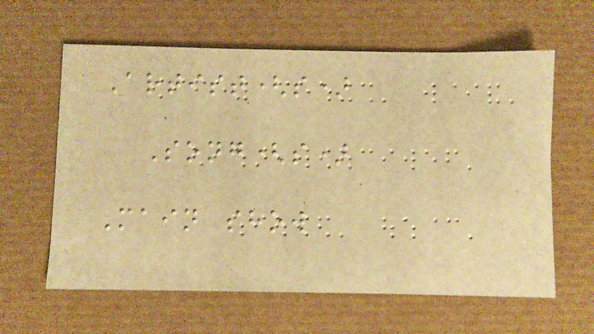Artist(s)
Song(s)
Main show
